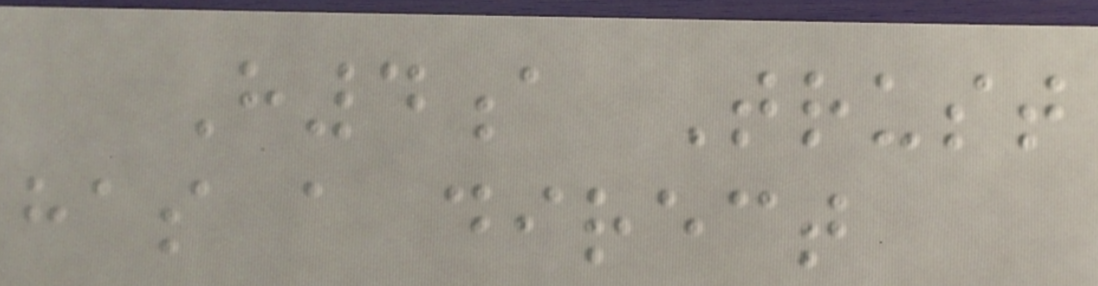H4a Trust
has a direct
